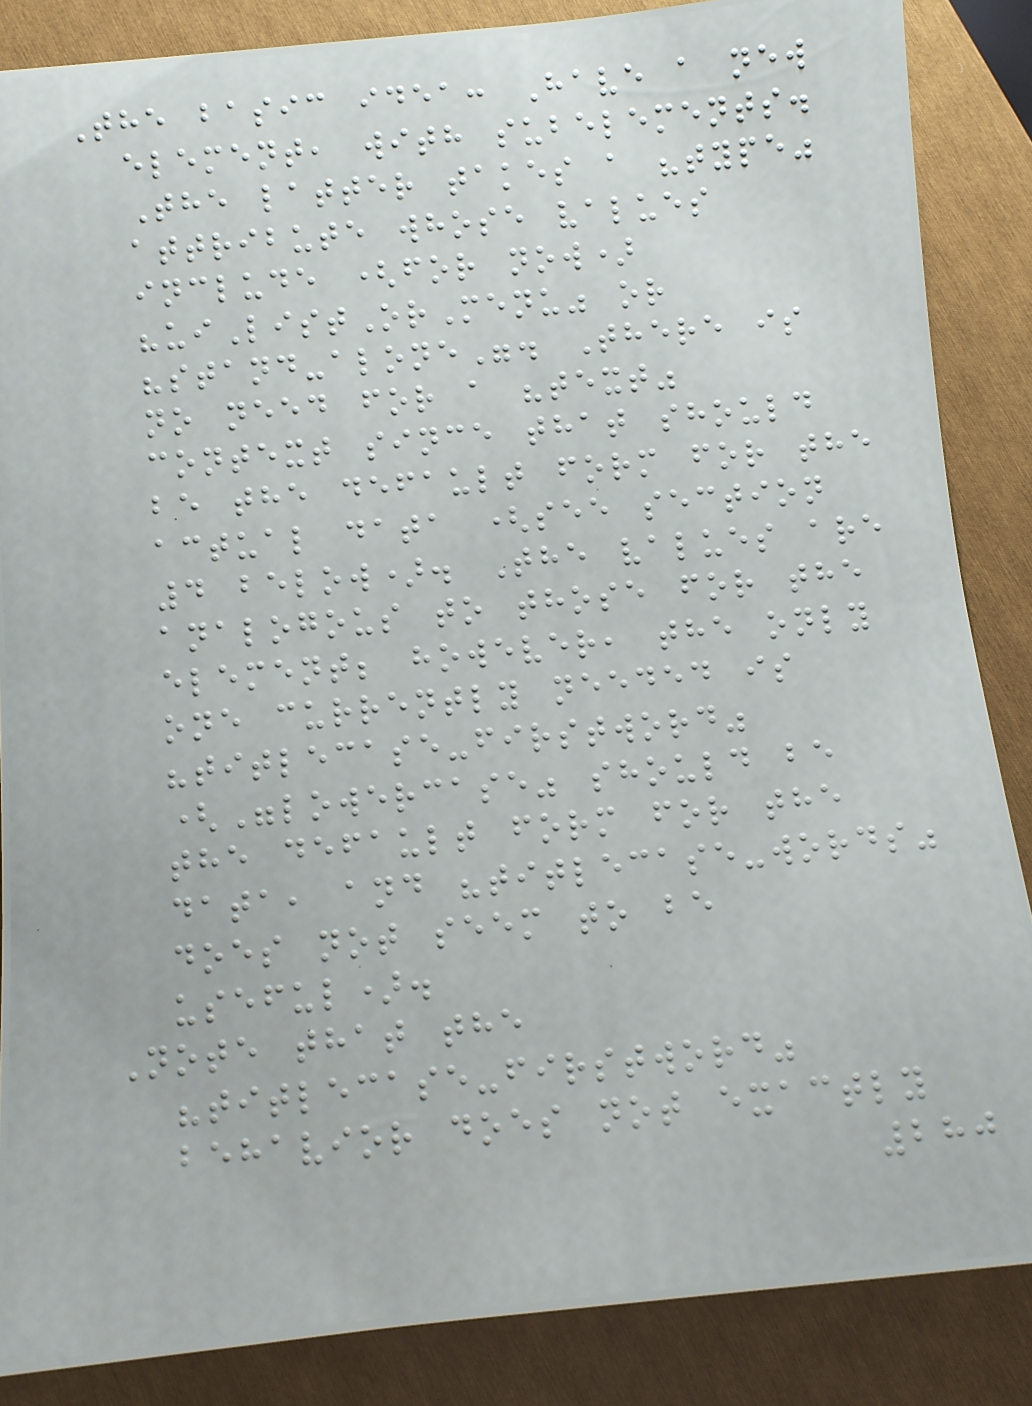The basic idea: Have a new
element, with subelements.
The latter takes a "type"
attribute whose values
include (for now)
"uiListOrMenu" or
"stand-alone". There is
no need for a "text"
context since that should
be the default form for the
actual data (see section
4 below). The values are
analogous to those for the
element; however, the only
one currently needed is
"titlecase-firstword"
("lowercase" should be
the default form for the
data, and "titlecase-words"
does not seem to be
useful).
Note that the
"titlecase-firstword"
behavior does not exactly
280
